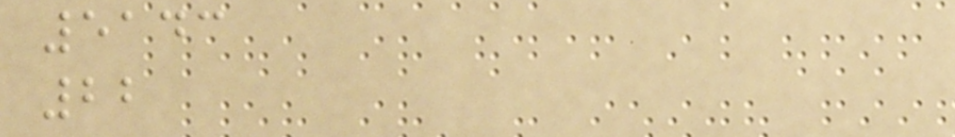5143
22
